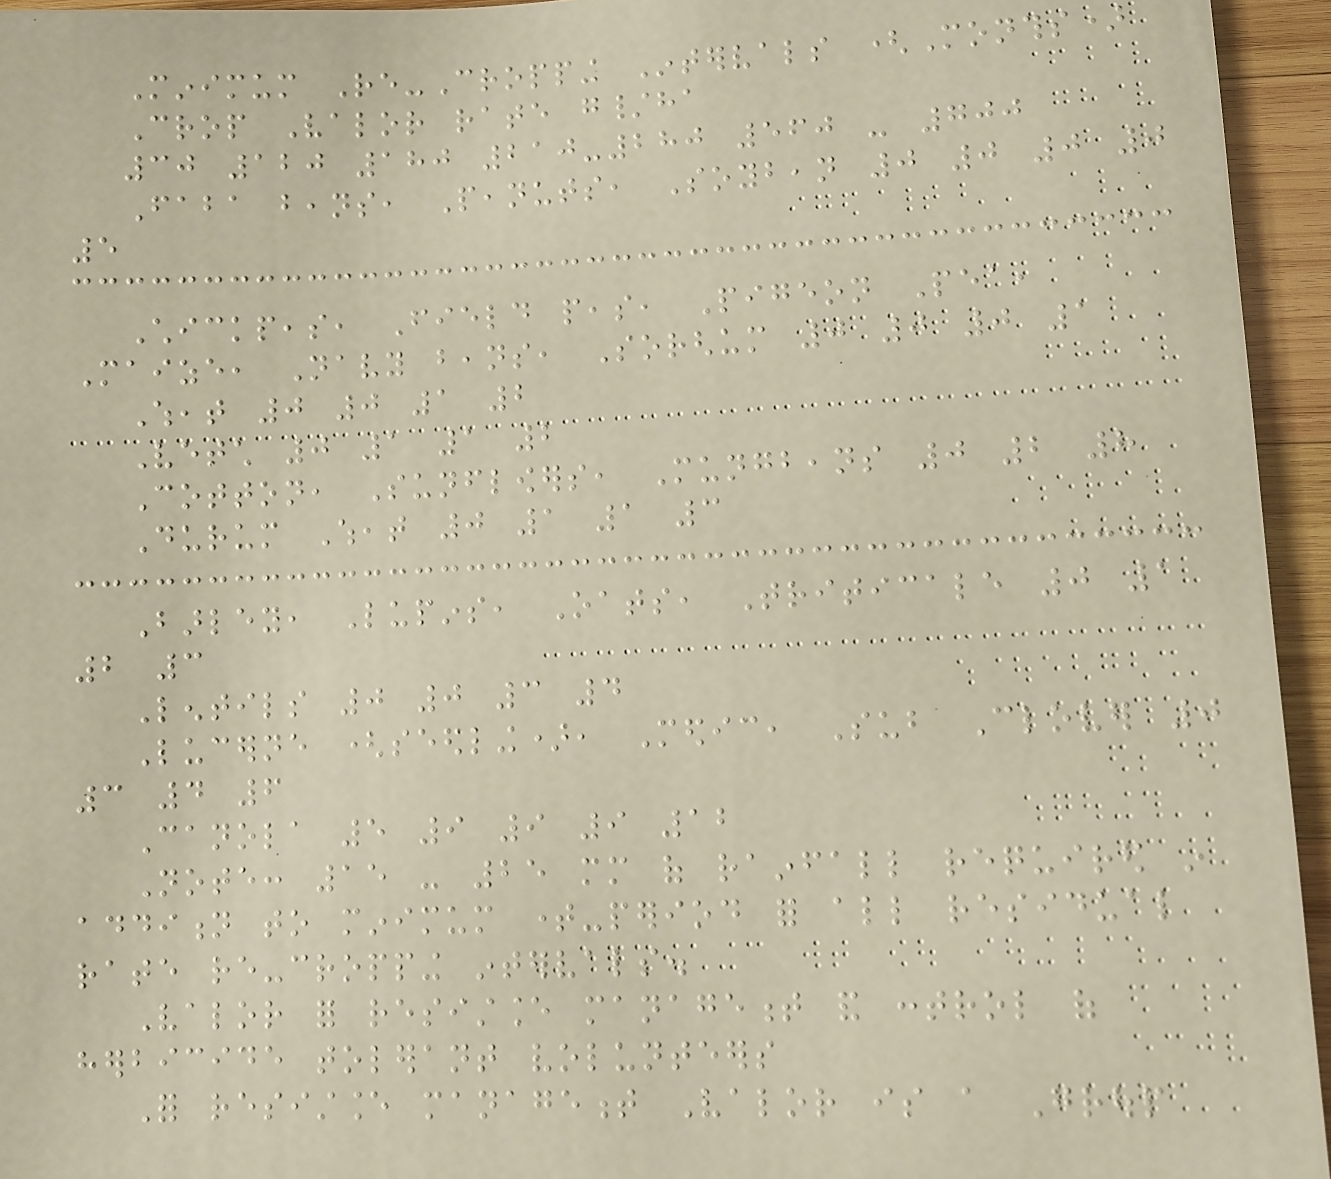Minimum Re-Cropping Intervals (Months)
Crop Valor rate g/ha
30 120 180 210-280 560 - 700
Faba beans, Peanuts, Soybean 0 0 0 0
5
Chickpeas, Field peas, Pigeon Pea,
Maize, Navy beans, Sorghum 0 0 0 1
Wheat 0 0 1 2
Vetch 0 1 1 2
Cotton, Sunflowers, Mungbeans 0 2 8
Durum Wheat 0 1 1 3
Barley, Lupins, Oats, Triticale 0 1
2 3
Lentils 0 0 3 4
Lucerne (seedling), Medic, Sub Clover 0
3 4 6
Canola 5 9 9 9 12
Note: 15 - 25 mm of rainfall required in
addition to minimum time-period for all residual
rate re-cropping intervals.
Valor for resistance management and control of
herbicide tolerant volunteers
For resistance management Valor is a Group
